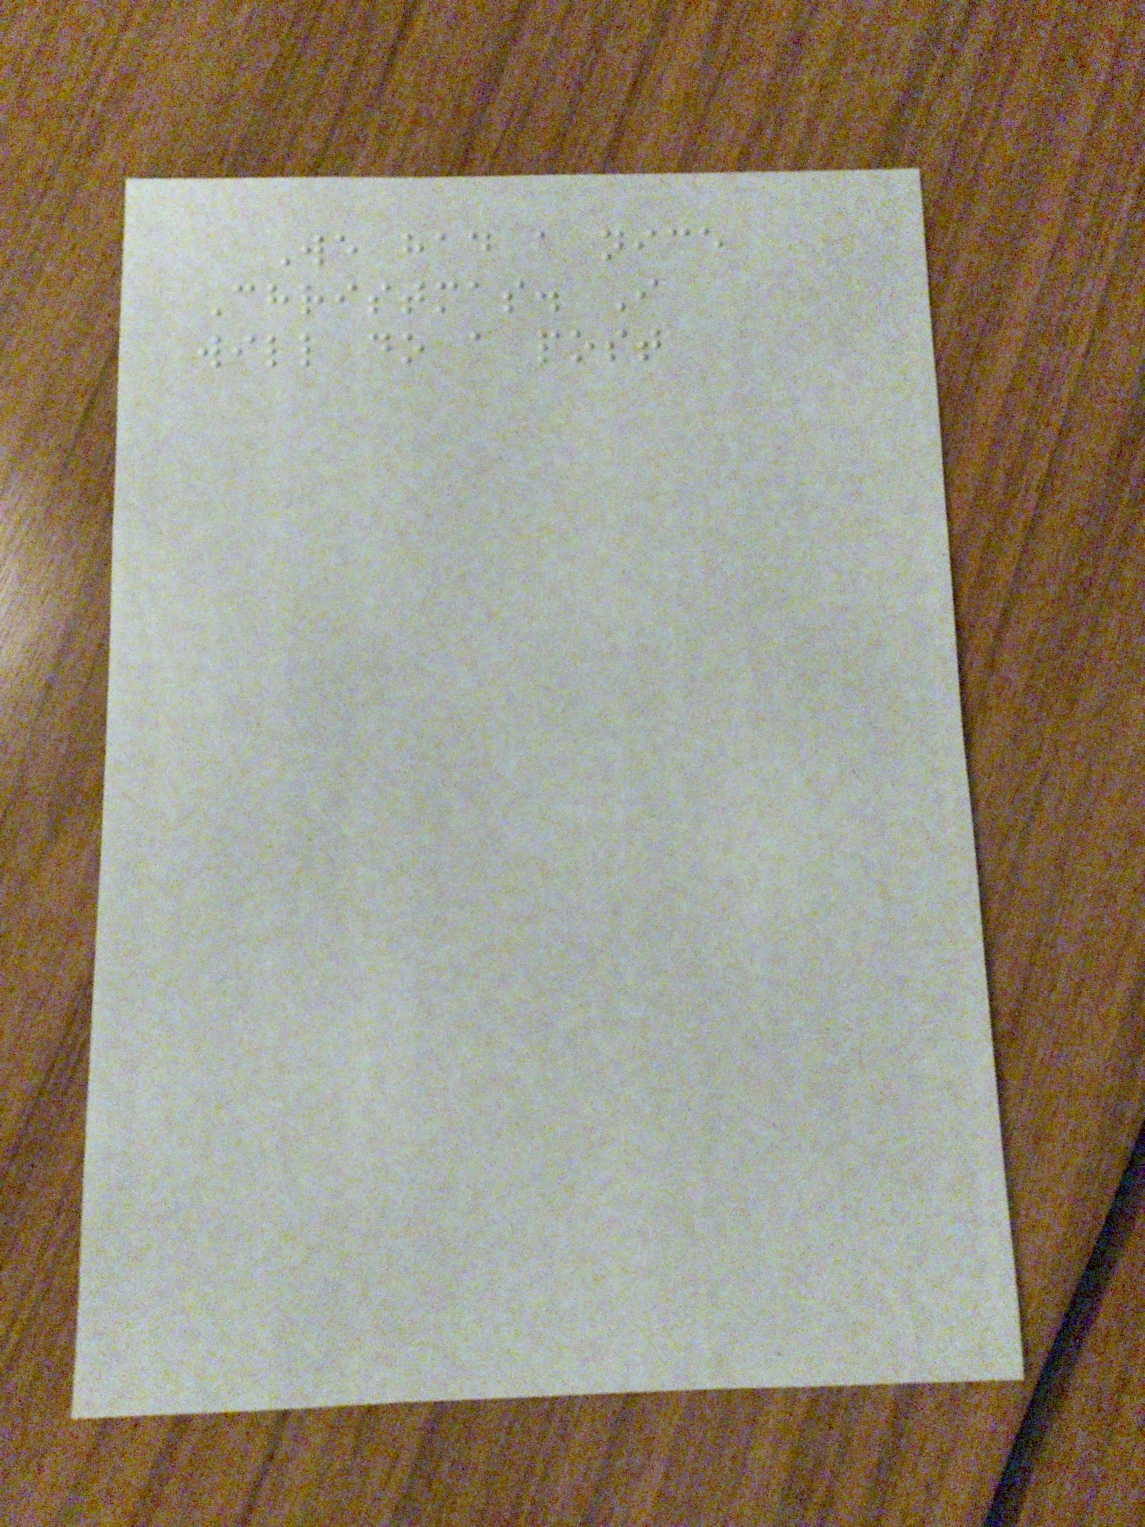We had a nice
Christmas. I
will do a post
